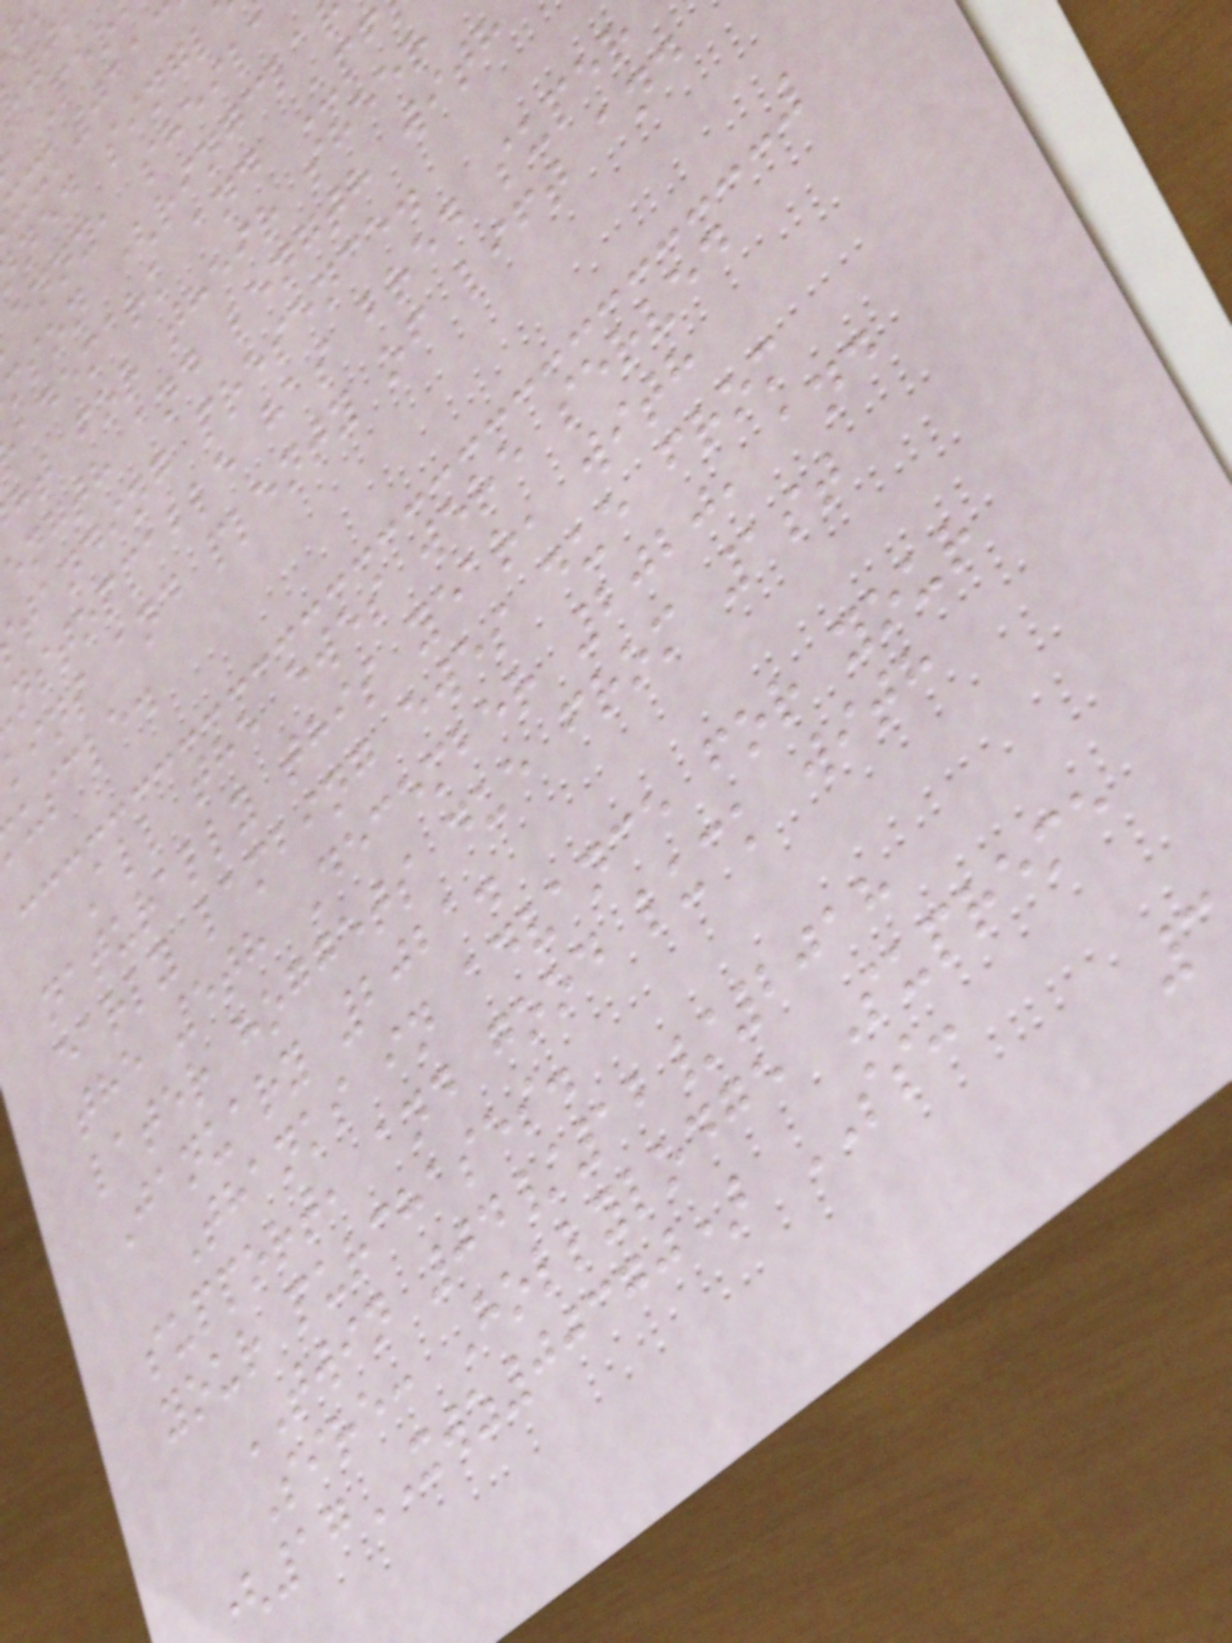ned singl
enny, sheila
mson (
ademark and Upf
ht for their sheer
ength and length with
tanding presence.
nstoppable has bred super
kins and plenty of lift and
uscle.
All the ewes were served
naturally this year, with
early lambing ewes due from
the 5th December 2020, and
later hoggets due from 1st
January 2021.
Thanks in advance for your
support, and good luck with
your purchases.
TWIN 04/12/2018
Sire: Hollylodge Supreme
(17XWZ00370) SS:
